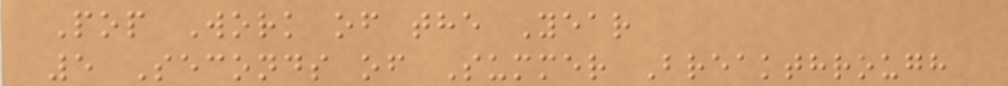Pop Work of the Year
5 Seconds of Summer Breakthrough
